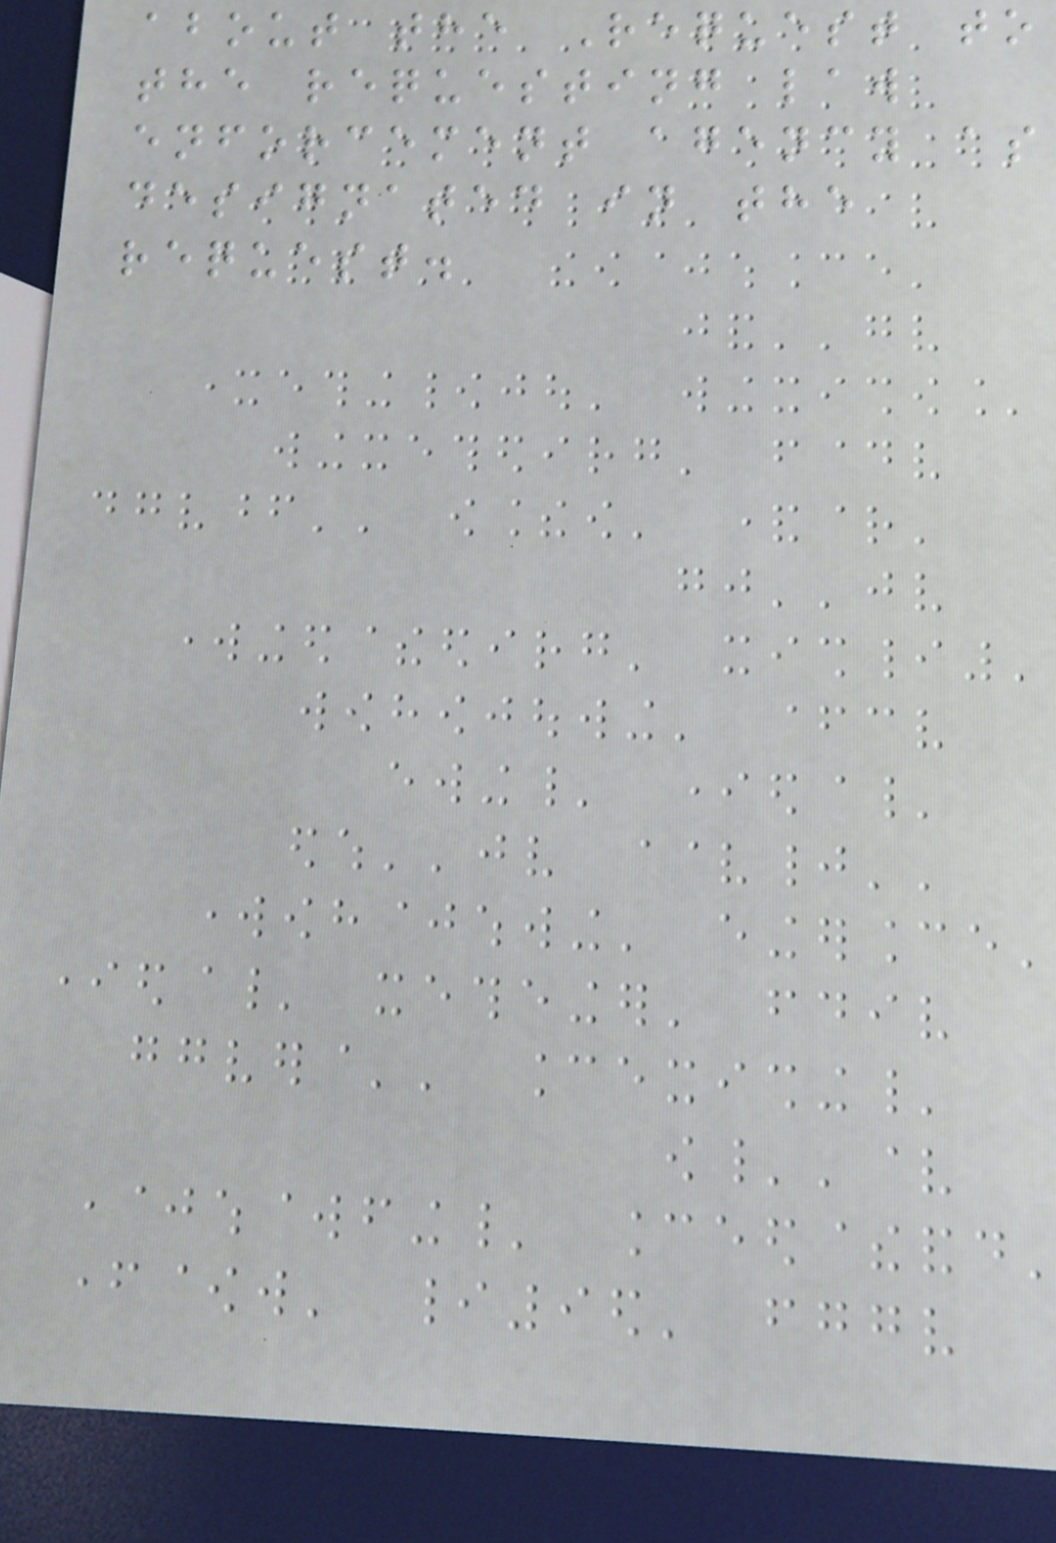about the Request to
the requesting law
enforcement agency as
designated in the
request.
